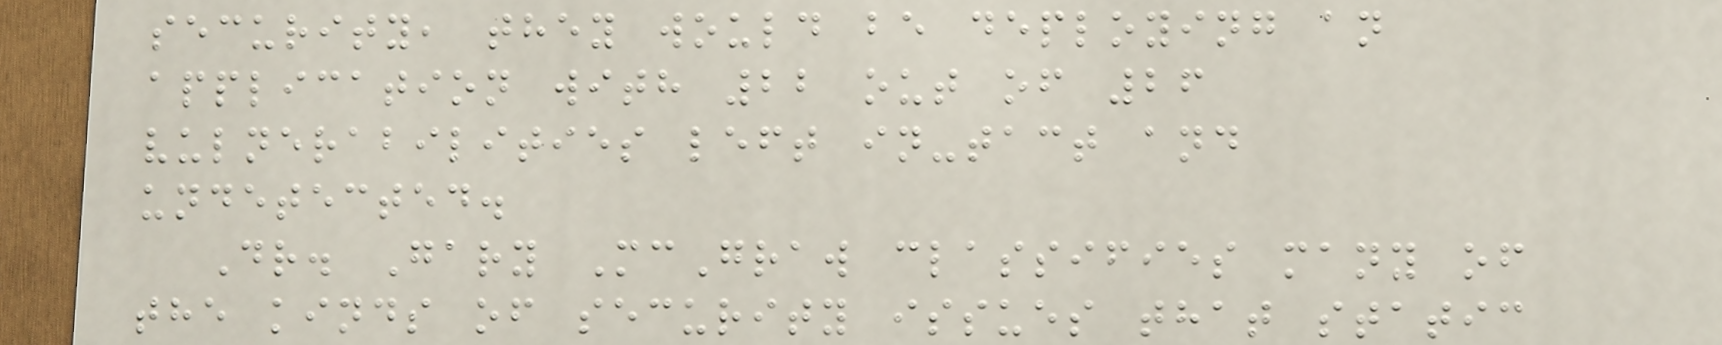security, they would be deploying an
application with 22 out of 26
vulnerabilities left in-tact and
undetected.
Dr. Gary McGraw classifies many of
the kinds of security issues that static
